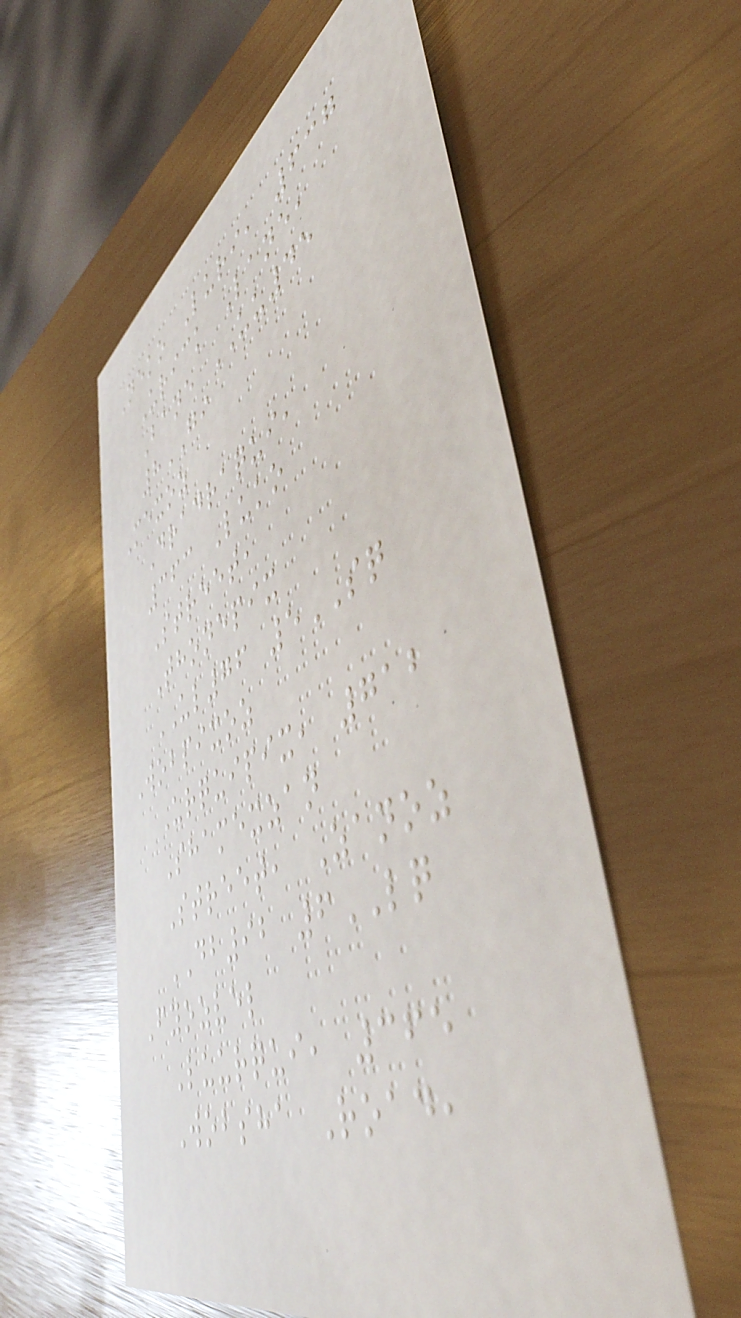Neko Luri, 637
Urick Lane,
Bane UU45
8GI
Mexoz
Dradraqui,
363 Luko
Street,
Thonepix
UL76 5SQ
Wobpixoz
Urquipix, 712
Shamexzan
Street, Zanoz
DB92 6LQ
Fyozvel
Luurqui, 365
Wobsha Road,
